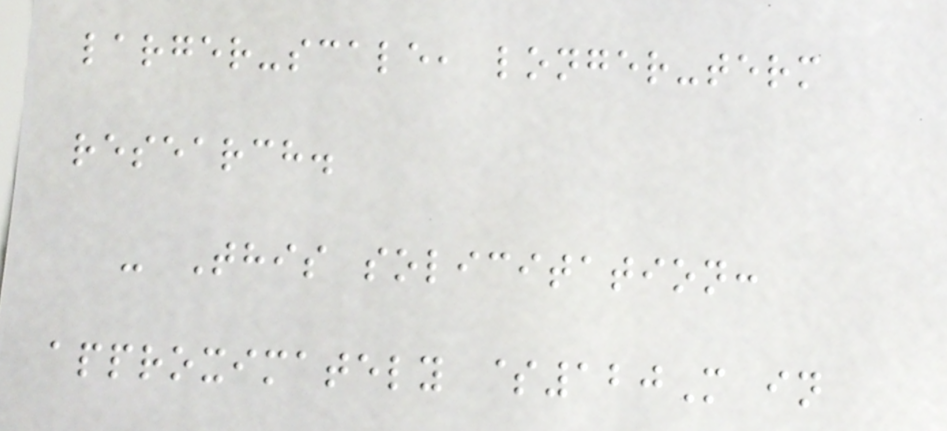larger-scale, longer-term
research.
- This solicitation:
approximately $120M in
